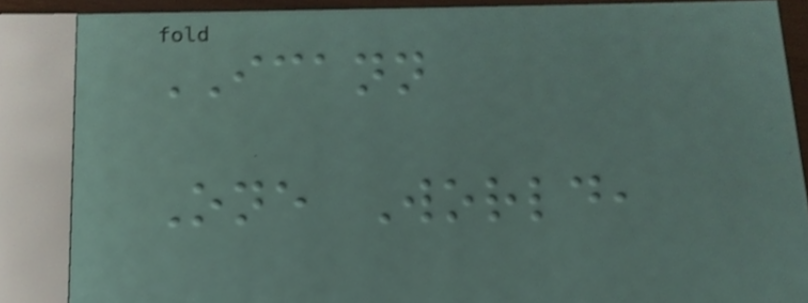ICANN
One World,
